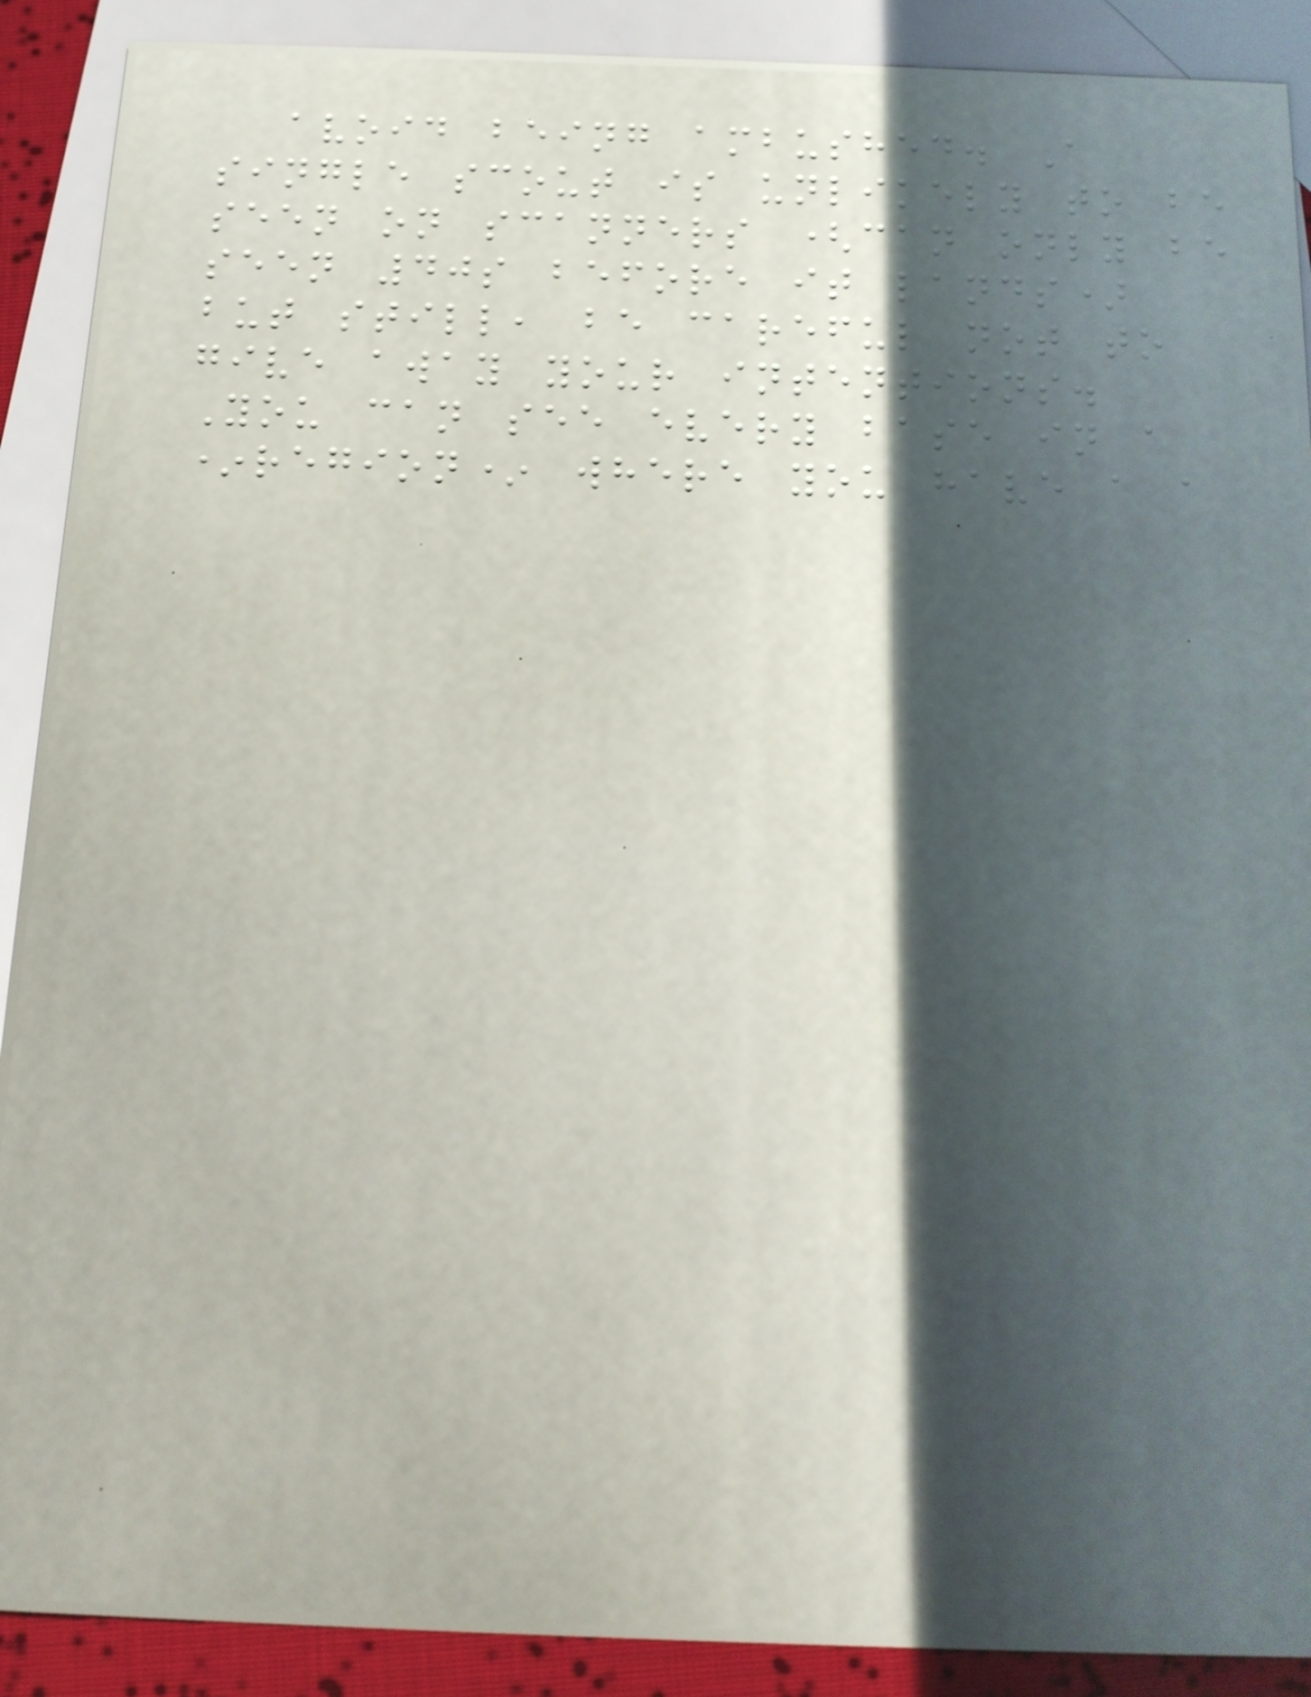avoid being ambushed. A
single scout is unlikely to be
seen on scanners (can only be
seen 40s before it lands)
but still, be careful not to
give away your intentions.
You can see every base in a
*region* where you have a a
